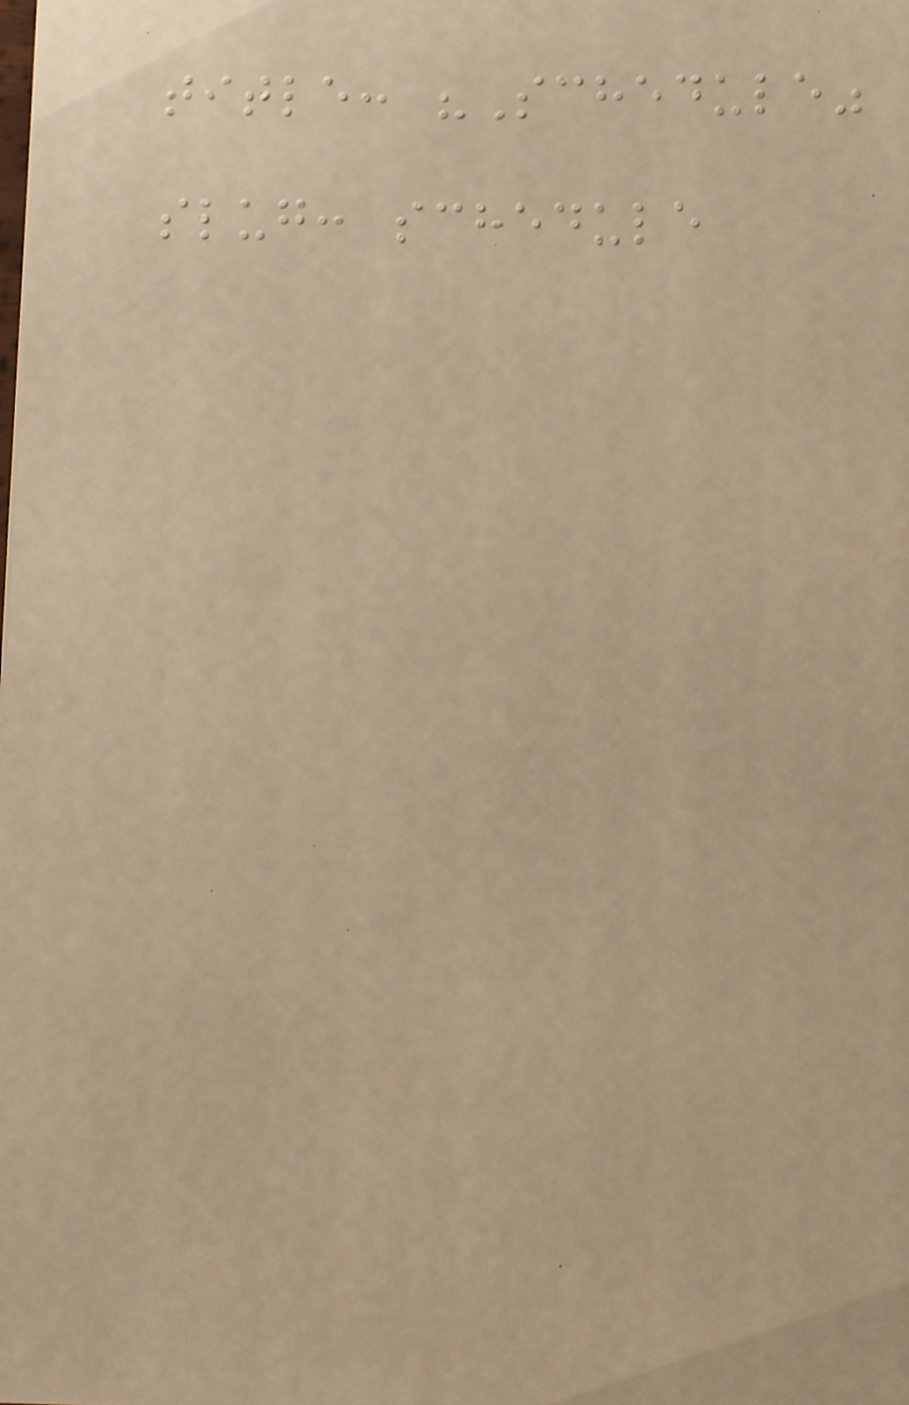title: "Schedule"
slug: schedule
